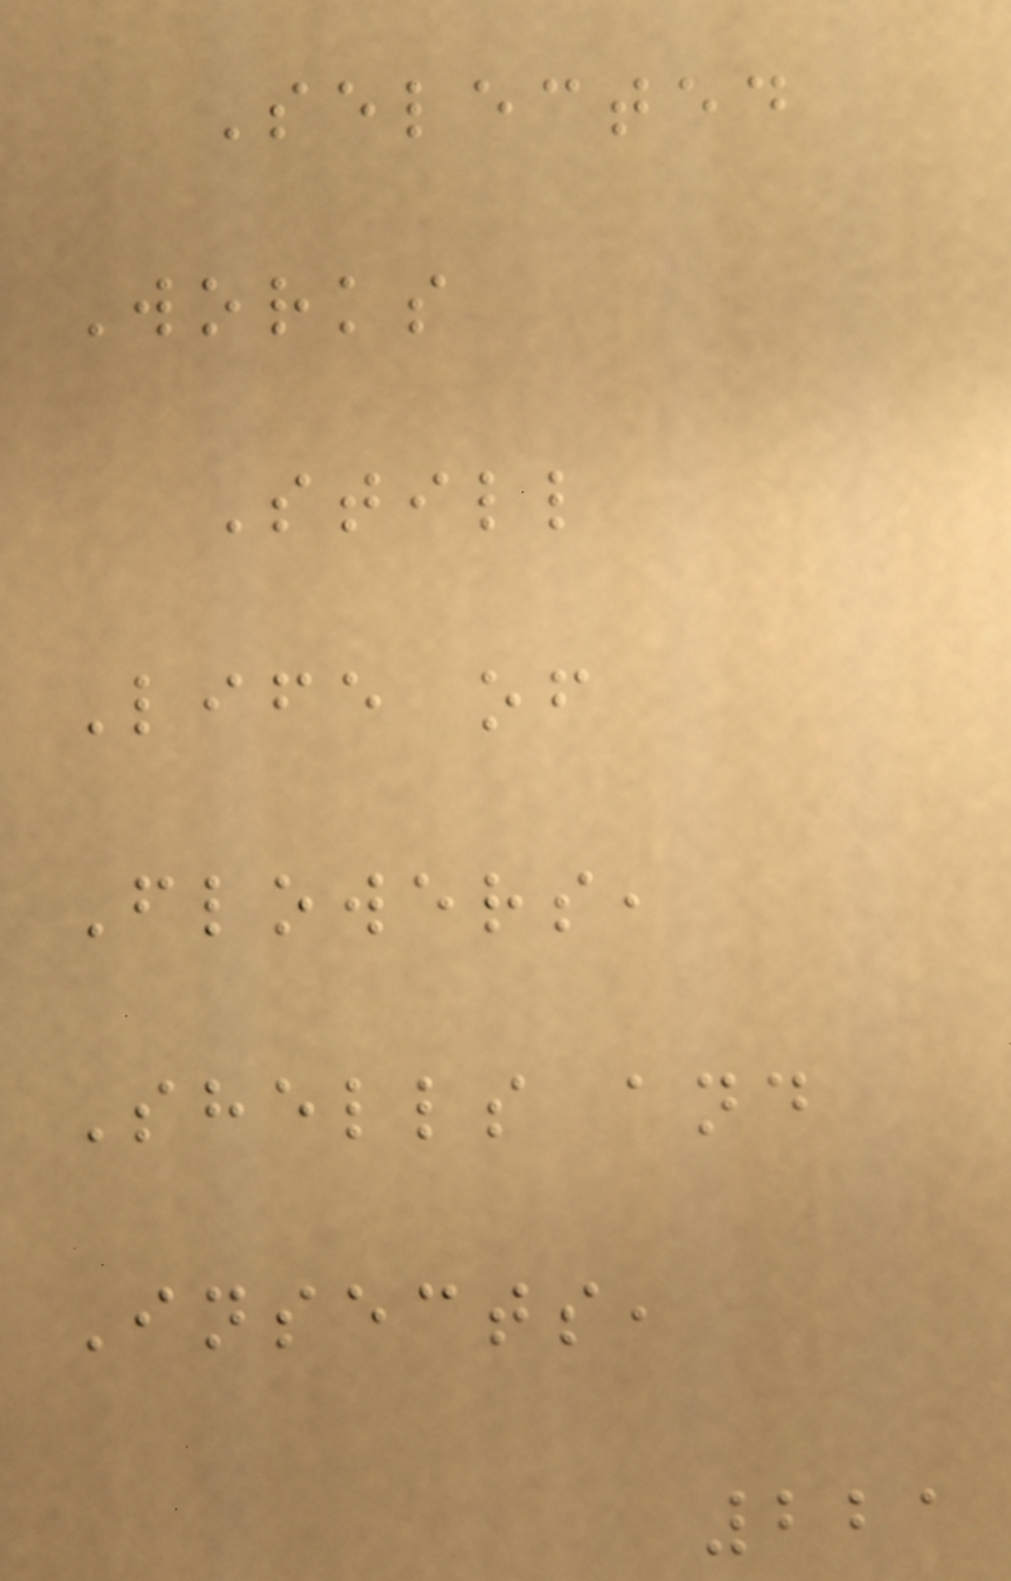Selected
Works
Still
Life of
Flowers,
Shells and
Insects,
221
